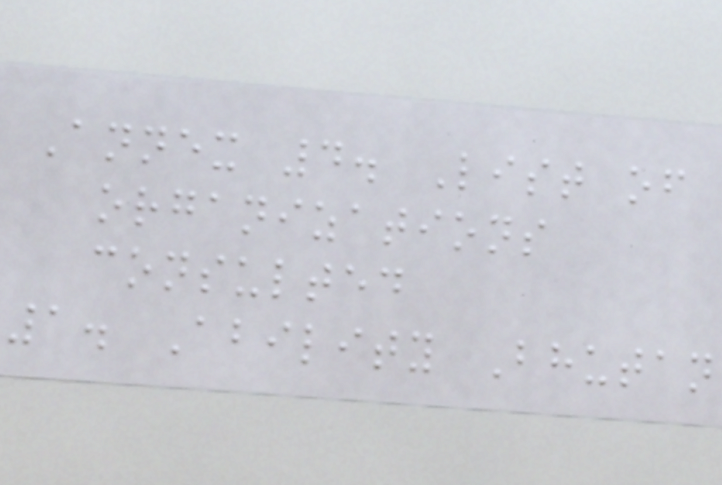Annex 4. List of
organizations
consulted
1. Ability Bhutan
